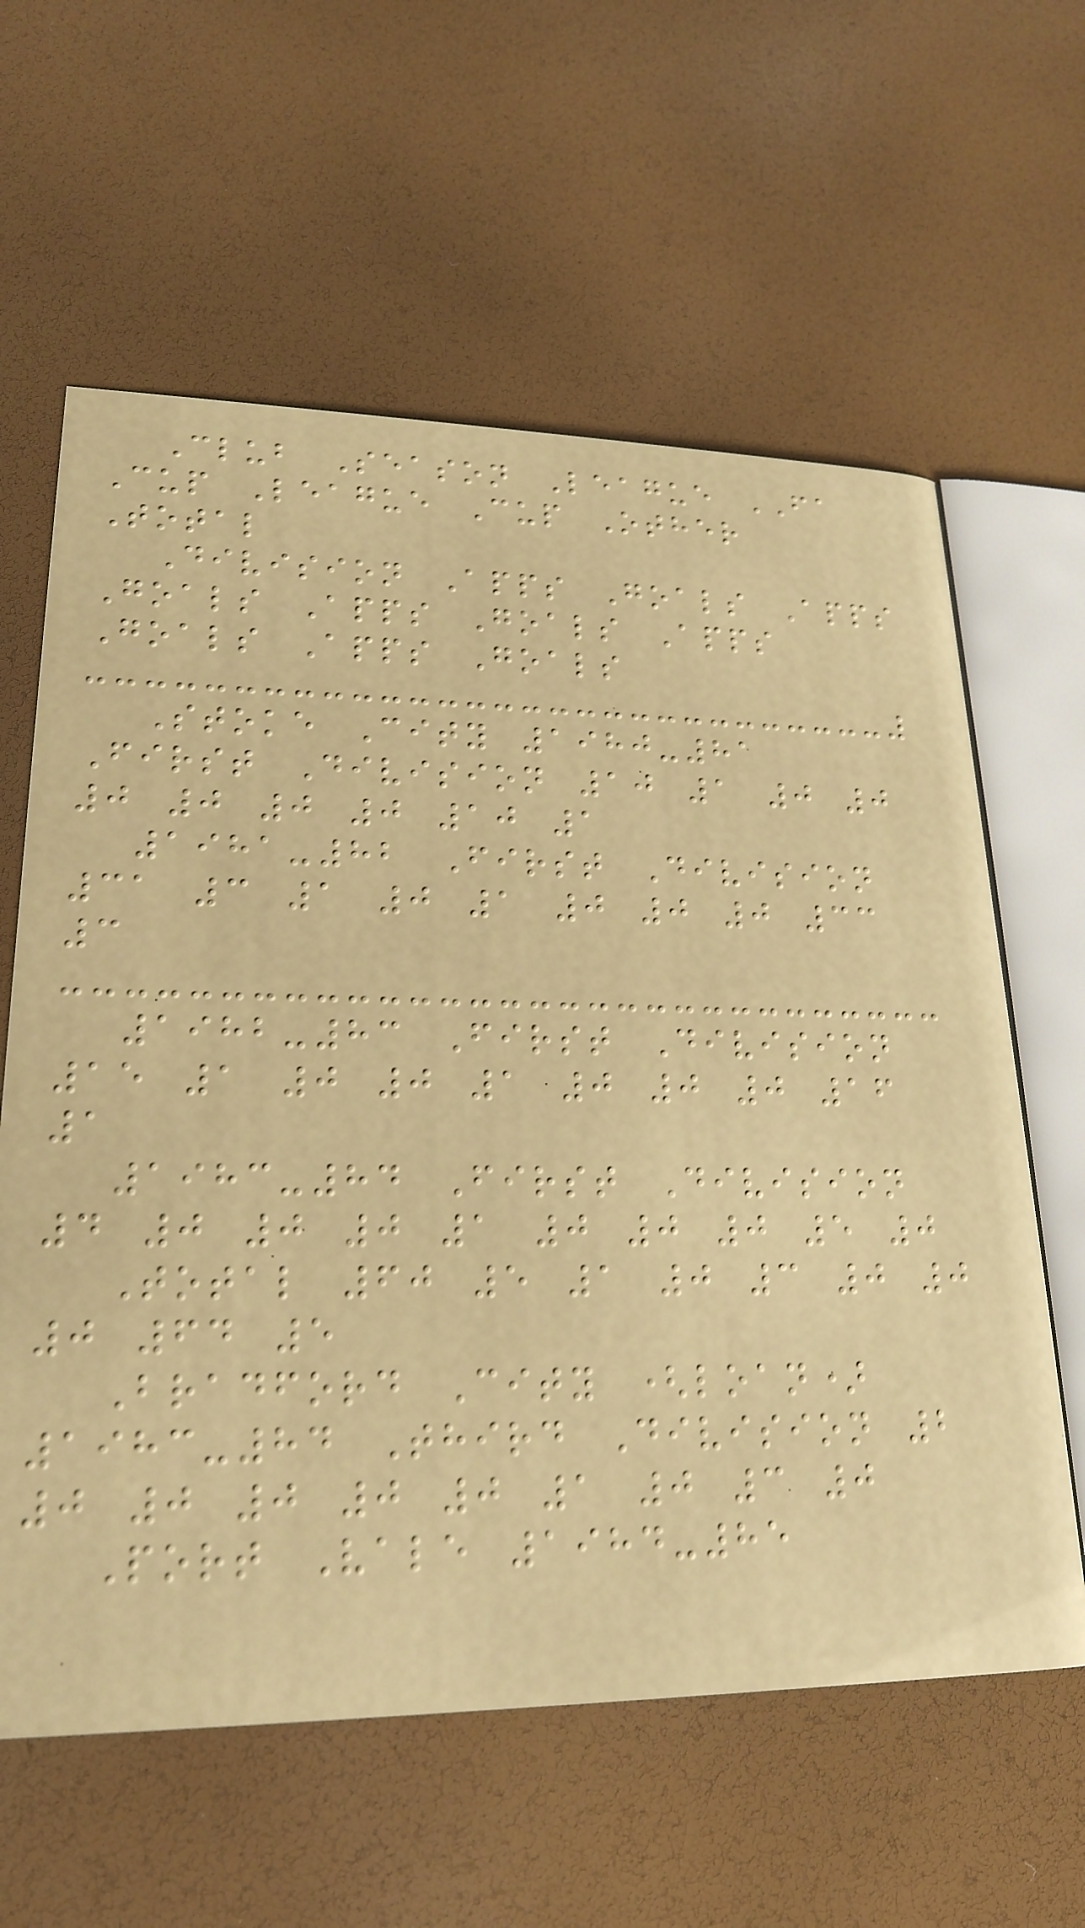Club Season League FA
Cup League Cup Other
Total
Division Apps Goals Apps
Goals Apps Goals Apps
Goals Apps Goals
Stoke City 1980-81
First Division 10 1 0 0
0 0 0 0 10 1
1981-82 First Division
31 3 1 0 1 0 0 0 33
3
1982-83 First Division
15 1 0 0 1 0 0 0 16
1
1983-84 First Division
4 0 0 0 1 0 0 0 5 0
Total 60 5 1 0 3 0 0
0 64 5
Bradford City (loan)
1983-84 Third Division 2
0 0 0 0 0 1 0 3 0
Port Vale 1984-85
